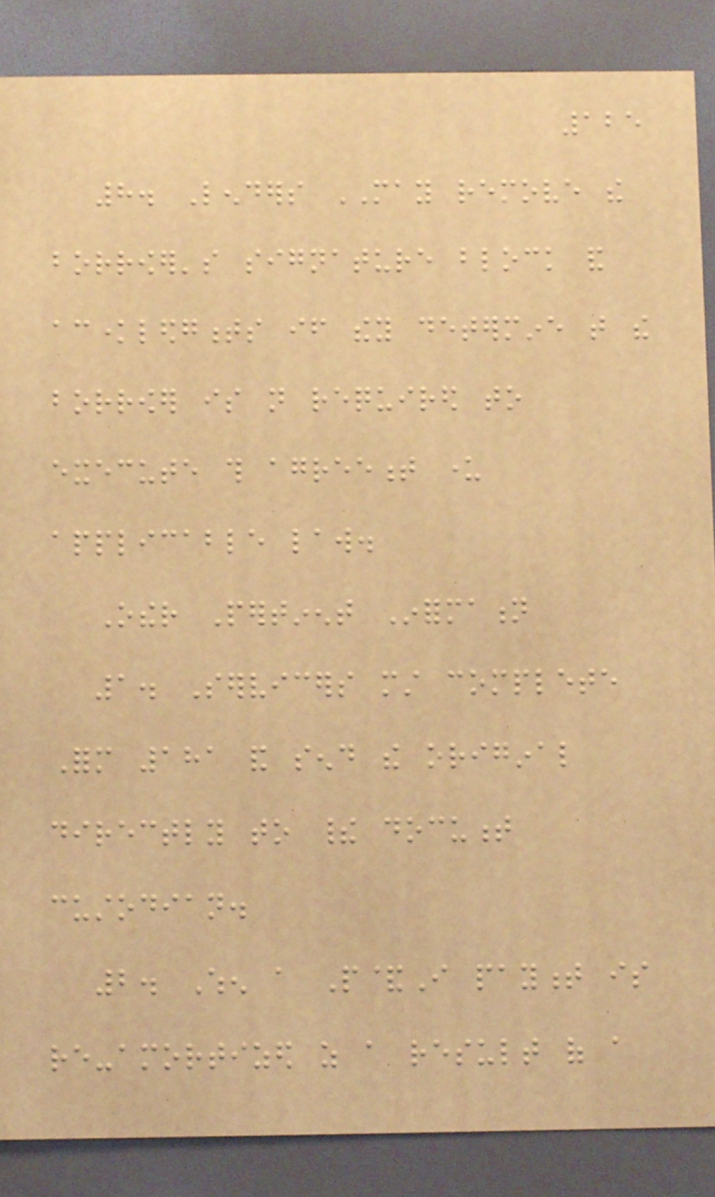125
8. Lenders MAY remove the
borrower's signature block and
acknowledgments if they determine that the
borrower is not required to
execute this agreement under
applicable law.
Other Pertinent Information
1. Servicers must complete
Form 181 and send the original
directly to their document
custodian.
2. When a P&I payment is
re-amortized as a result of a
